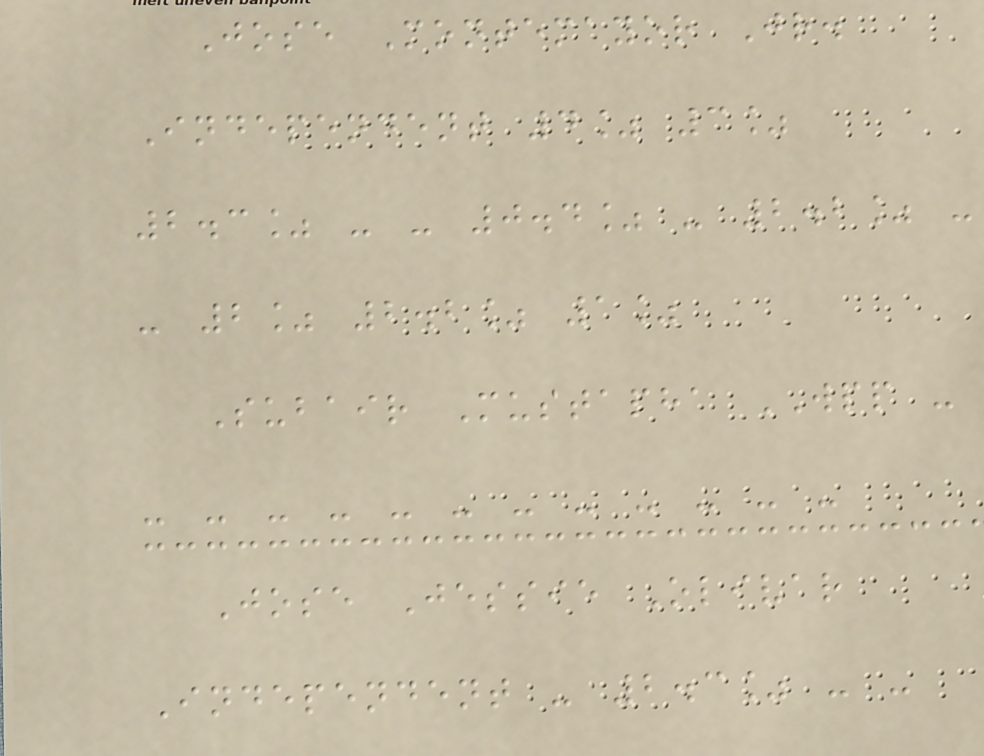Jose Montemayor Jr.
Independent 4% 3%
2.3% - - 0.4% - 2.2% -
- 2% 2.2% 1%
Subair Mustapha WPP -
- - - - - - - - - - - -
Jose Jessie Olivar
Independent - 2.3% - -
